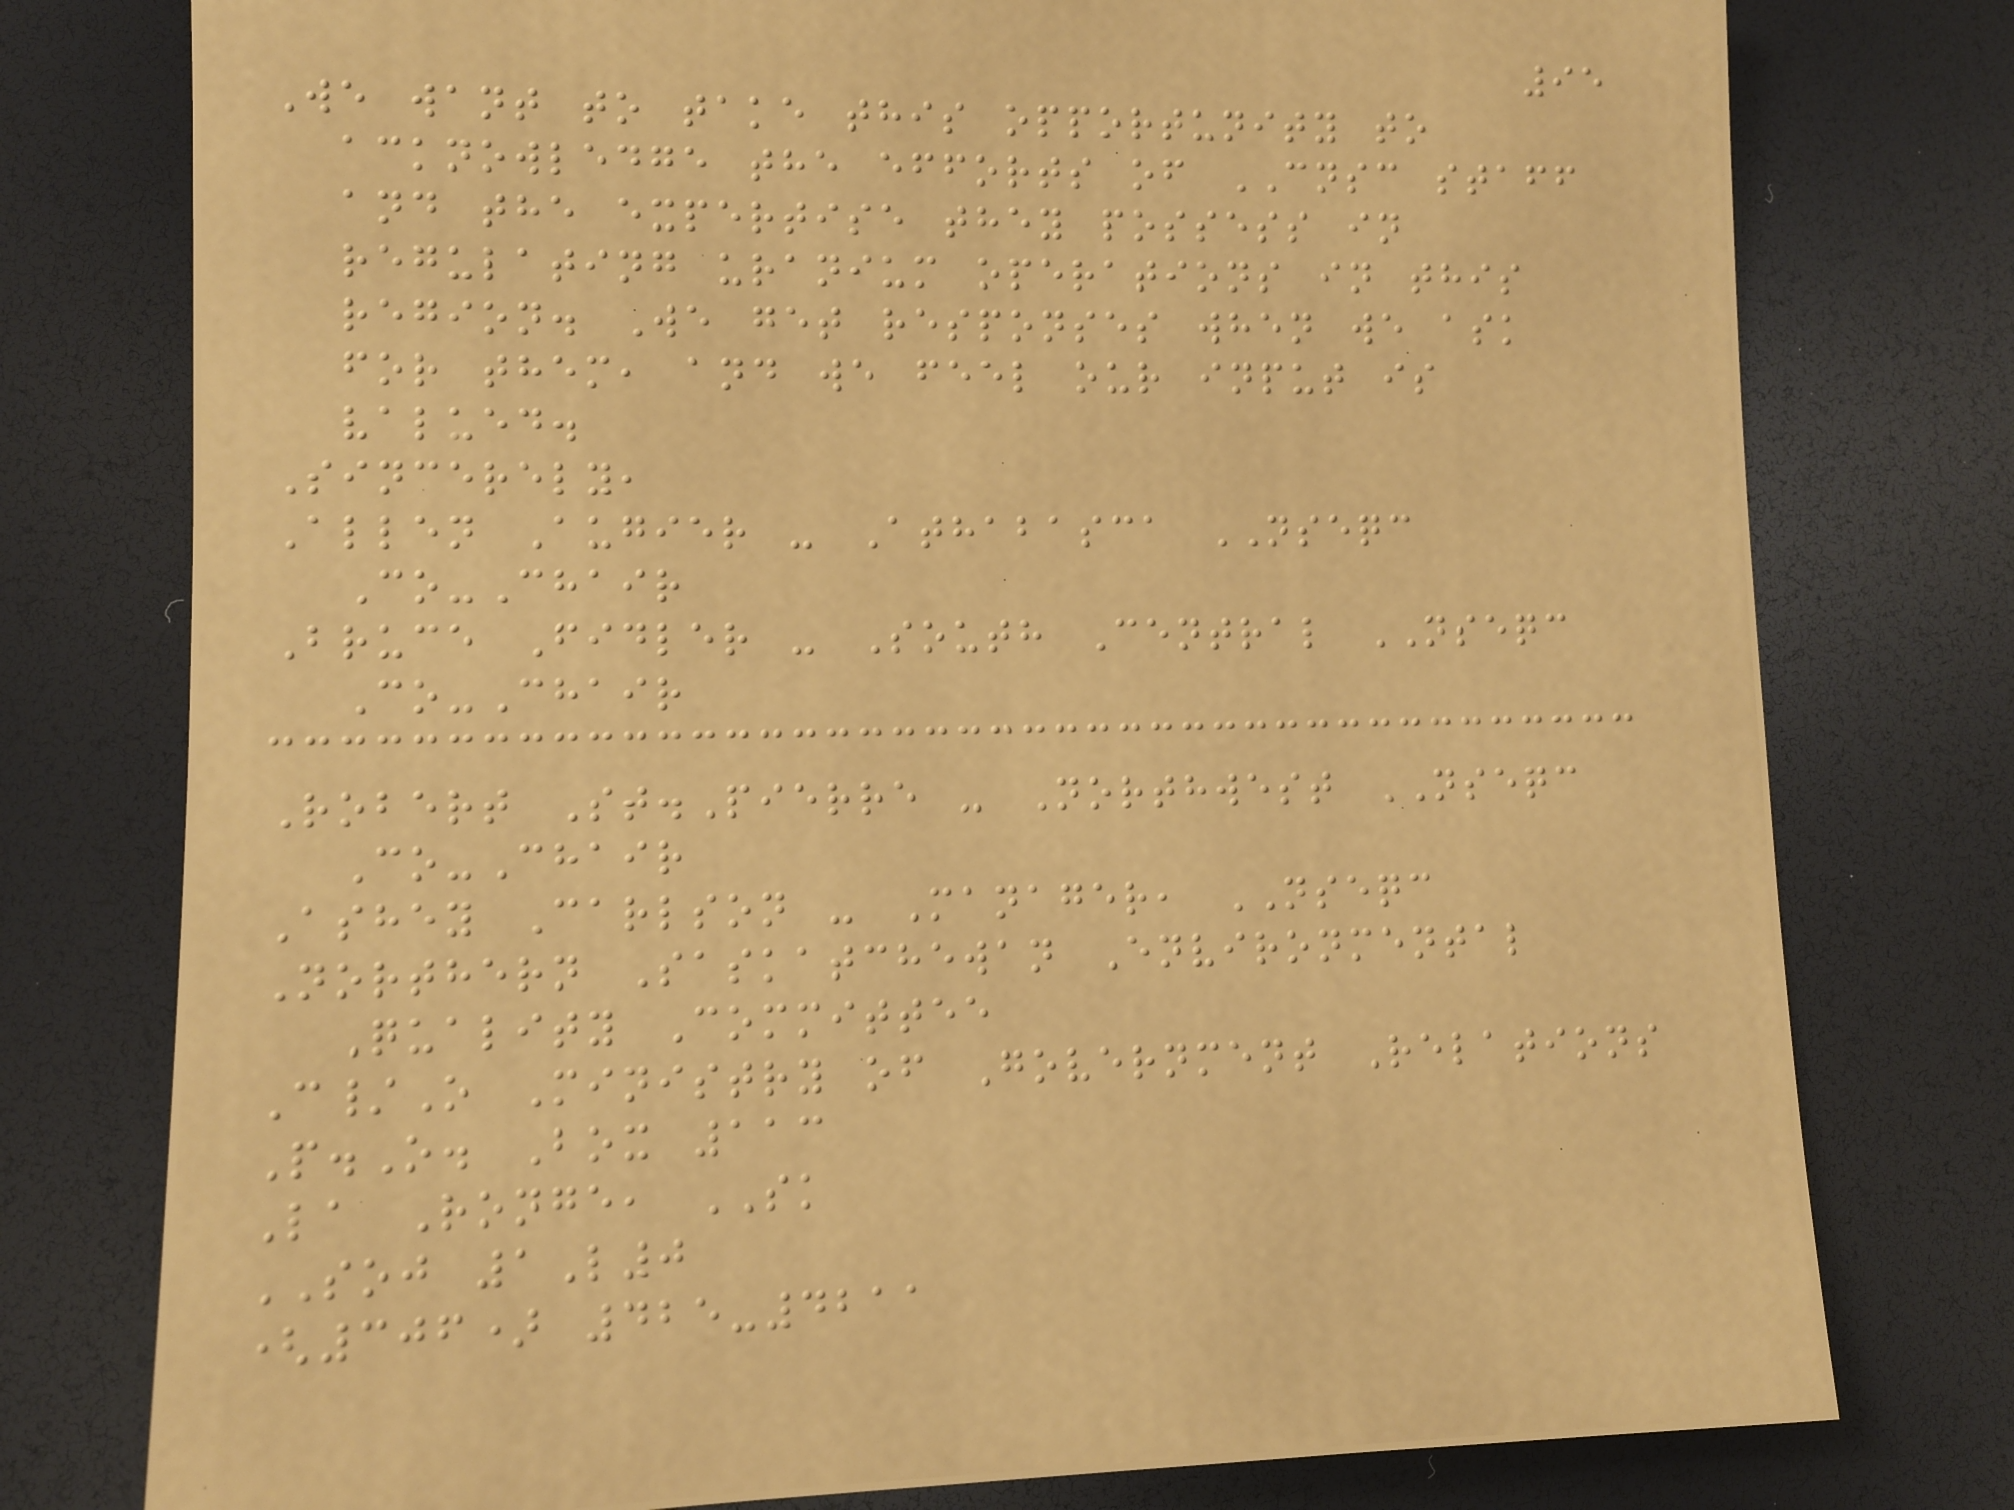95
We want to take this opportunity to
acknowledge the efforts of CNSC staff
and the expertise they possess in
regulating uranium operations in this
region. We get responses when we ask
for them, and we feel our input is
valued.
Sincerely,
Allen Augier - Athabasca NSEQC
Co-Chair
Bruce Fidler - South Central NSEQC
Co-Chair
Robert St.Pierre - Northwest NSEQC
Co-Chair
Ashey Carlson - Manager, NSEQC
Northern Saskatchewan Environmental
Quality Committee
C/O Ministry of Government Relations
P.O. Box 113
La Ronge, SK
SOJ 1L0
(306) 425-4211
